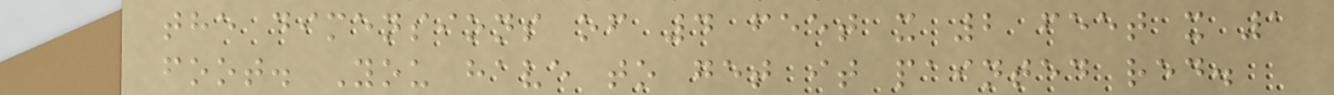the dimensions of 4 feet x 2 feet x 1
foot. You have to get it painted red.
